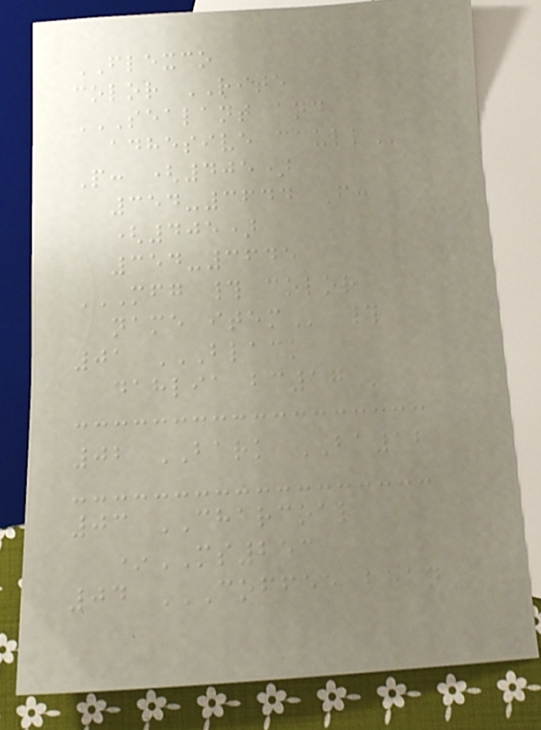FLEXCO
color RITE
SEALANT AND
ADHESIVE CAULK
P: (405)
354-3644 F:
(405)
354-3645
MFG # COLOR
NAME ITEM #
01 BLACK
DAHLIA BC17
02 BARK BA12
03 CHARCOAL
*MS253
04 COFFEE BEAN
